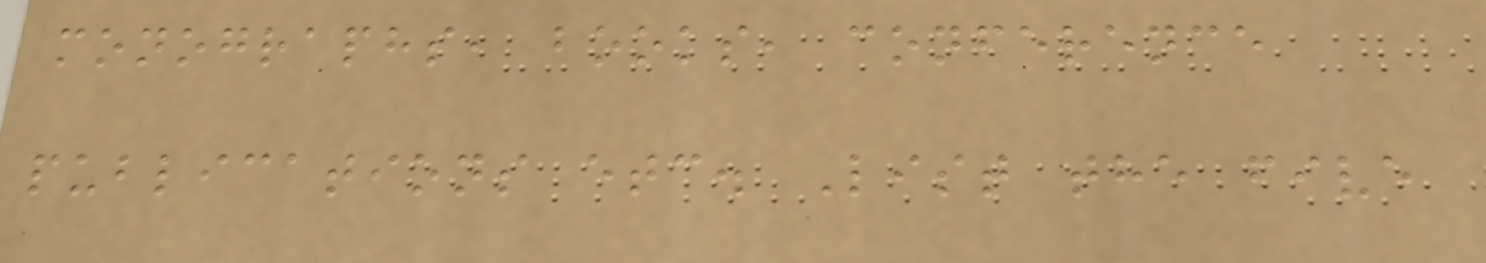monographs, books, conference
publications etc. List the five
